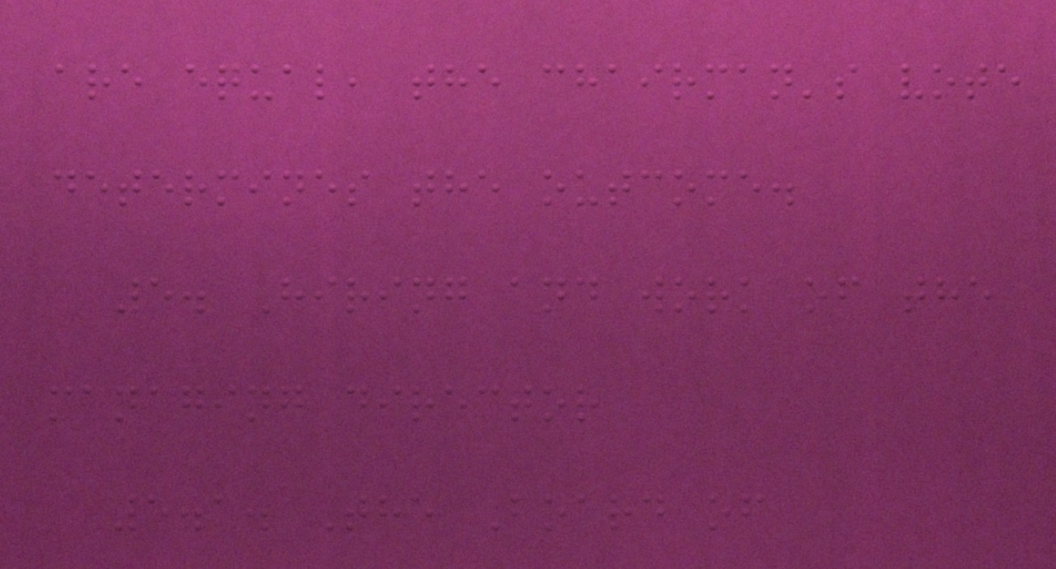are equal, the chairman's vote
determines the outcome.
5. Hiring and work of the
managing director
5.1. The Board of
